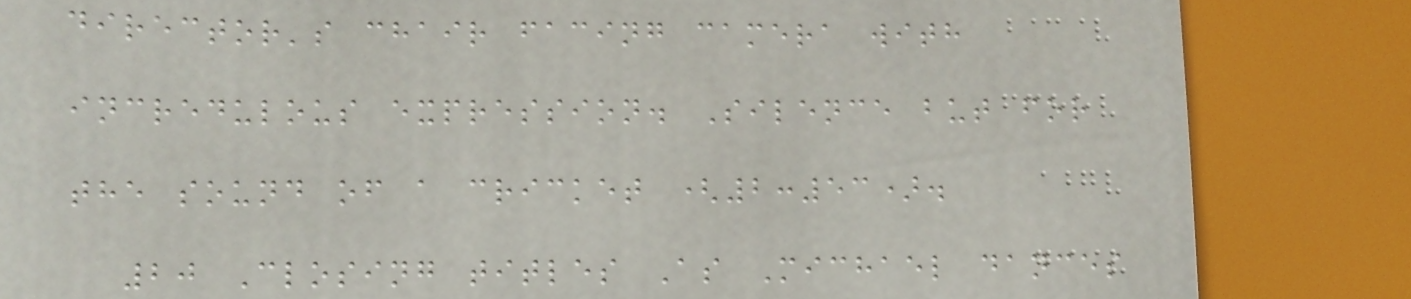director's chair facing camera with
incredulous expression. Silence but for
the sound of a cricket (2:53).
20 Closing titles As Michael dances
